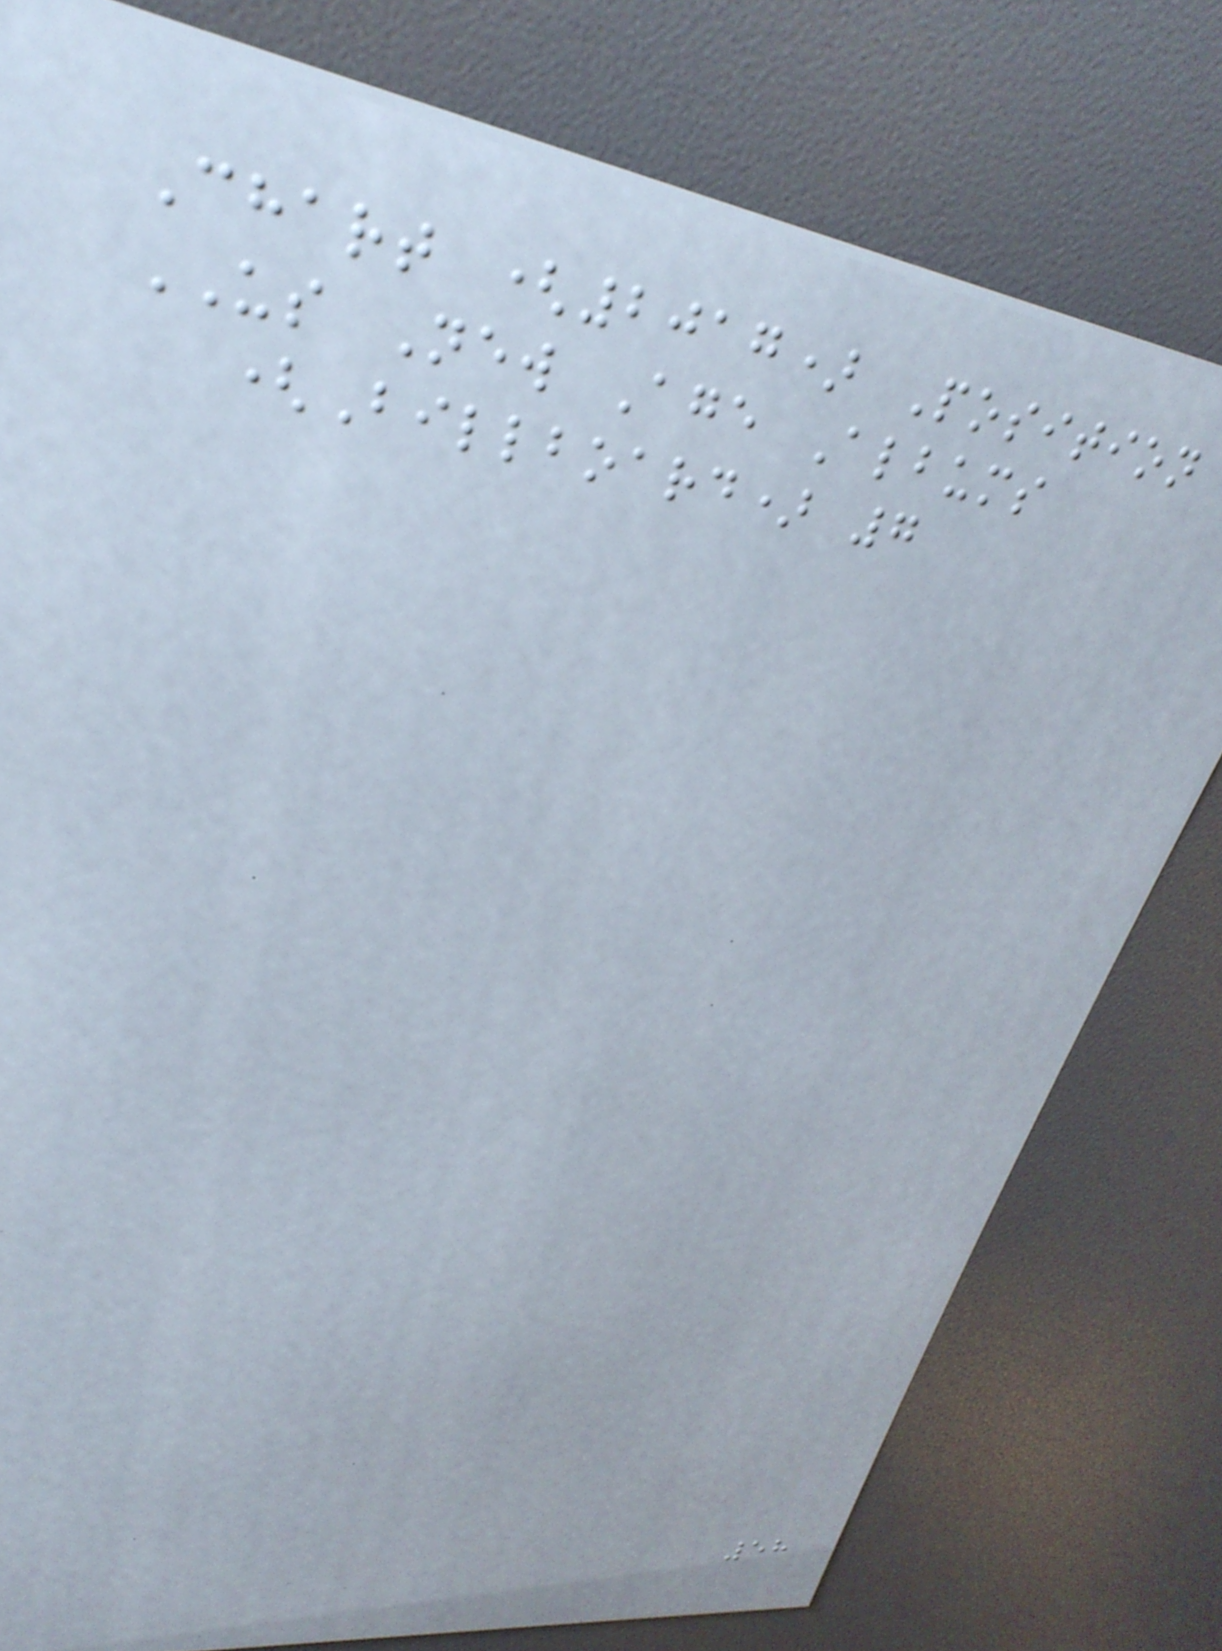Chart (2017) Position
US New Age Albums
(Billboard) 7
58
